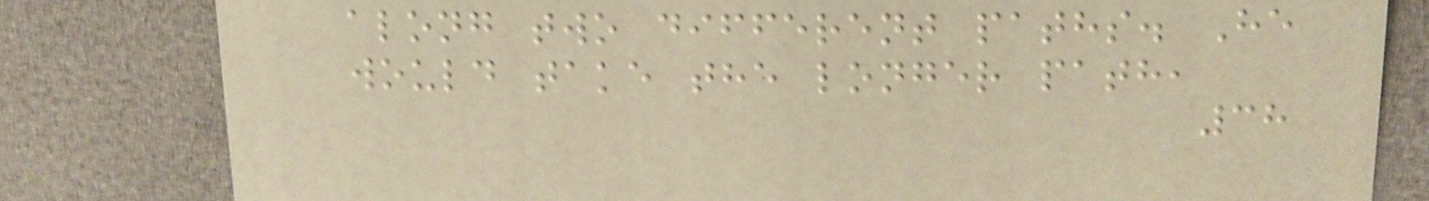along two different paths. He
would take the longer path,
38
